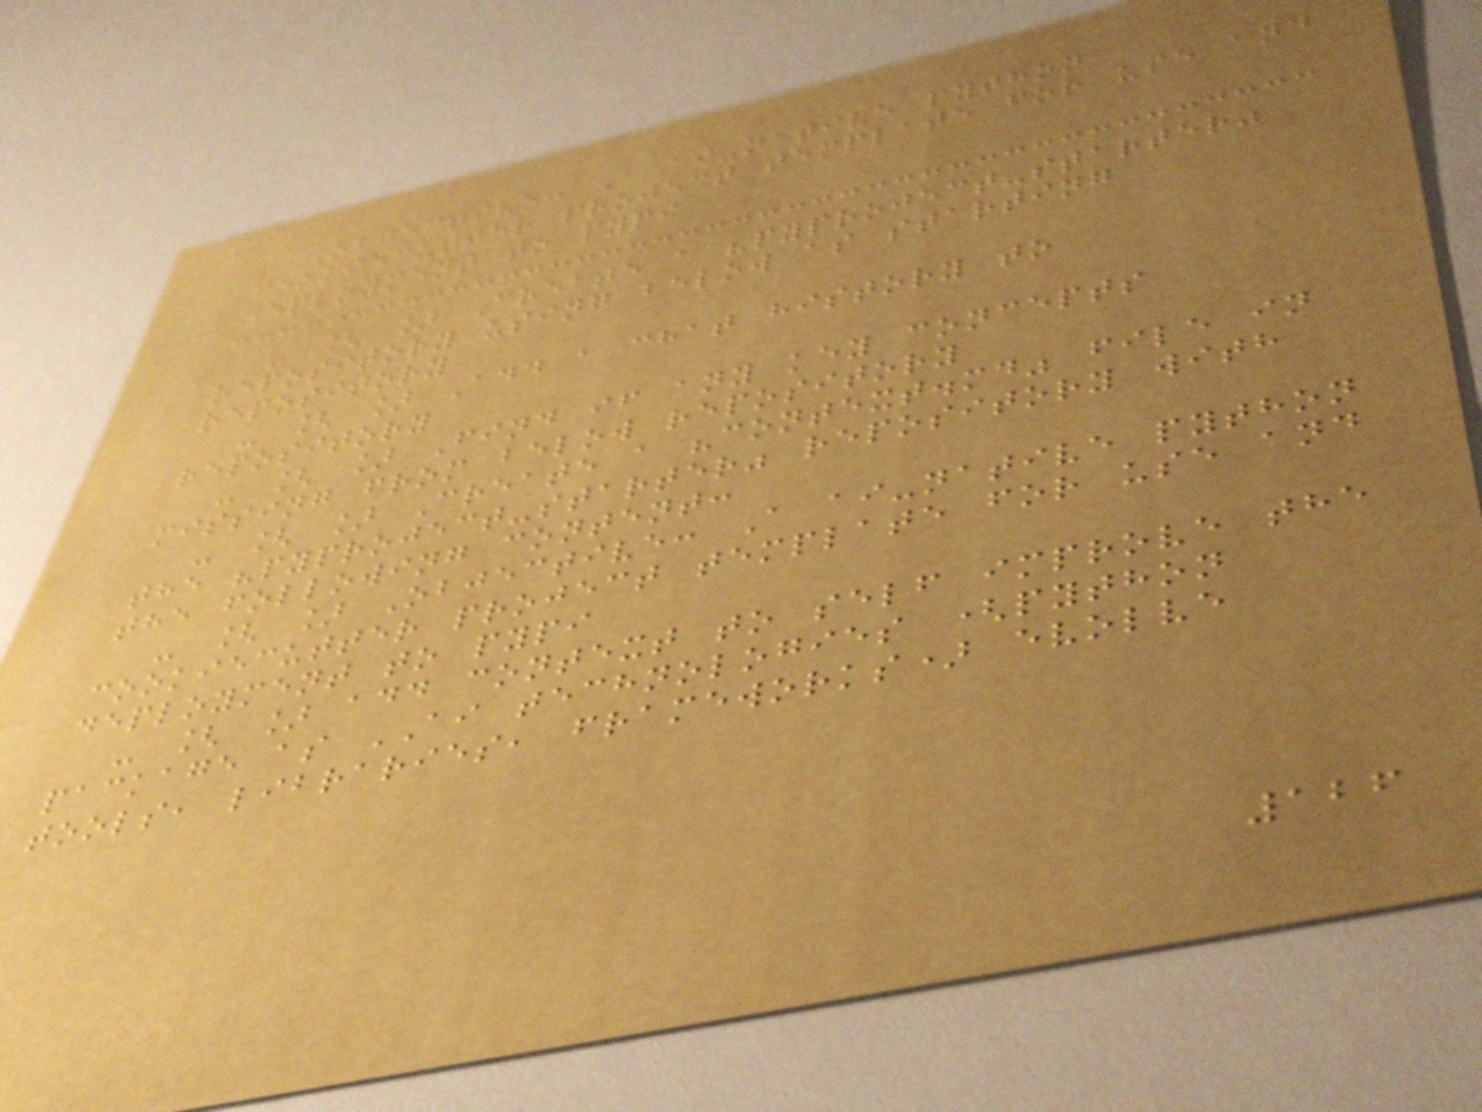Objective: A ai-native python
cookiecutter project template for use and
deployment to pypi
- [ ] Create a "pyproject-starter"
repository using below as starting
repository
- [ ] Add a chat history to
repository
- [ ] Find if any key concepts
missing from below repository
- [ ] Create a "context.md" file in
the "pyproject-starter" repository with
the following content:
- [ ] Objective: A ai-native python
cookiecutter project template for use and
deployment to pypi
- [ ] add context to self improve the
package as AI technologies (python
tools, libraries, frameworks) evolve
126
